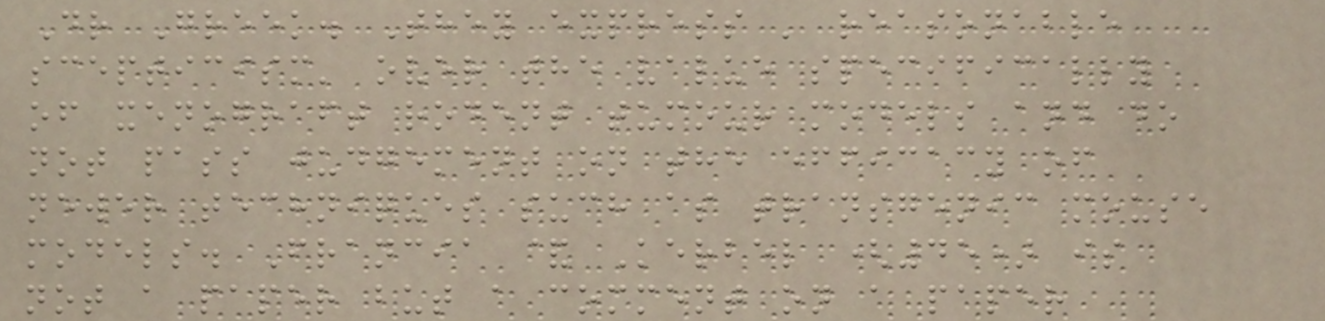Dr Greek. They express ' reasonable
scepticism' over the value specifically
of xenograft rodent tumour models and do
not pass judgement on the efficacy of
newer techniques such as transgenic mouse
models. Francia & Kerbel (45) is
not a paper but a comment on a paper
